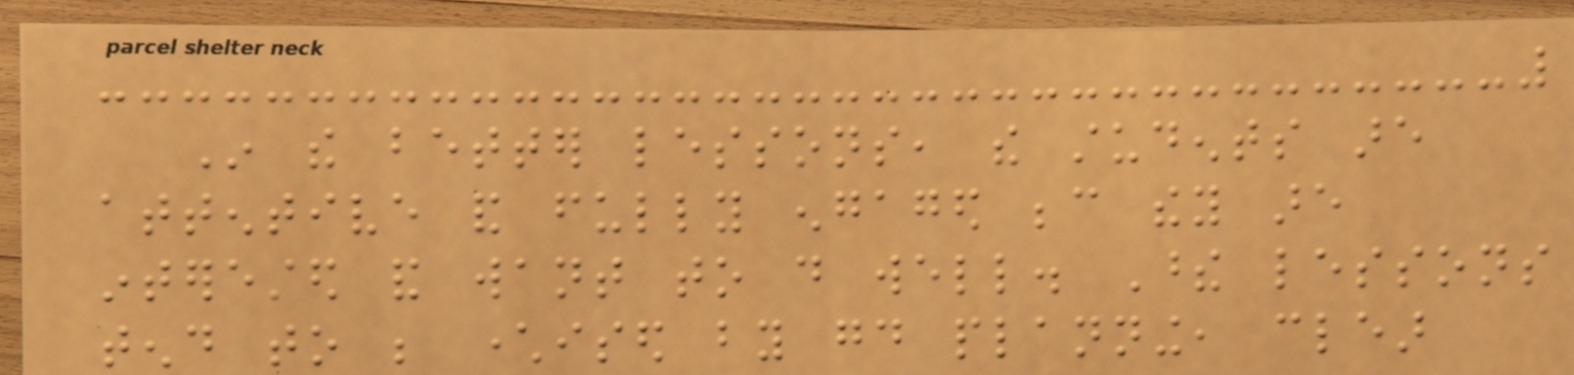In the better lessons, the students are
attentive and fully engaged because they are
interested and want to do well. These lessons
tend to be characterised by good planning, clear
